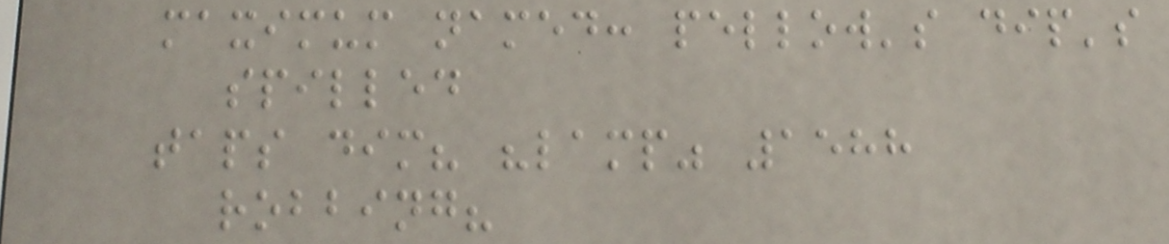maximum named: pellow's dip's
spilled
taps dim? "lamp" 1588
robbing?
